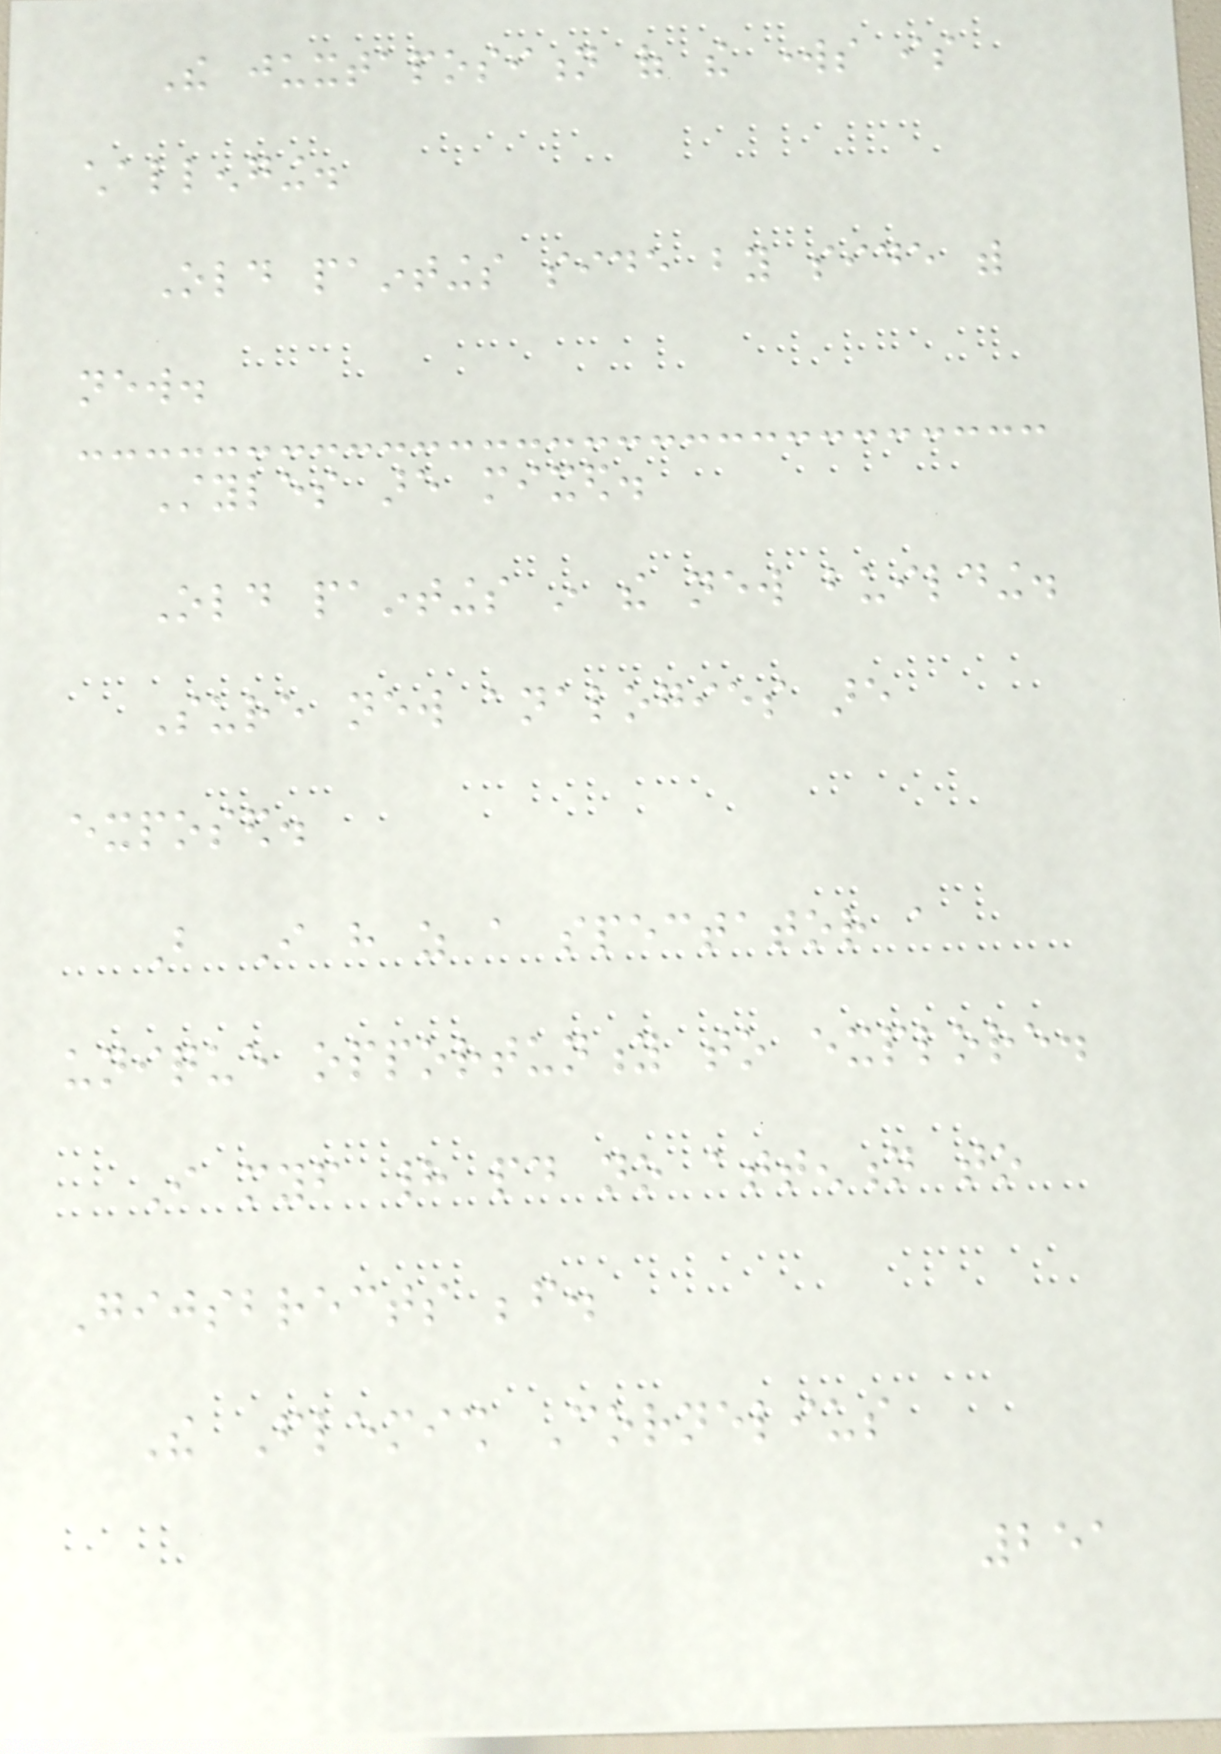The juxtaposition of the works is
challenging.
Old paintings side by side with
new.
Styles are mixed.
Old paintings in the new building.
Sure new analogies are
exposed.
But I have as a spectator a
unique opportunity to explore.
I myself had paid no attention to
Gijsbrects before.
The Flemish Cornelius
251
